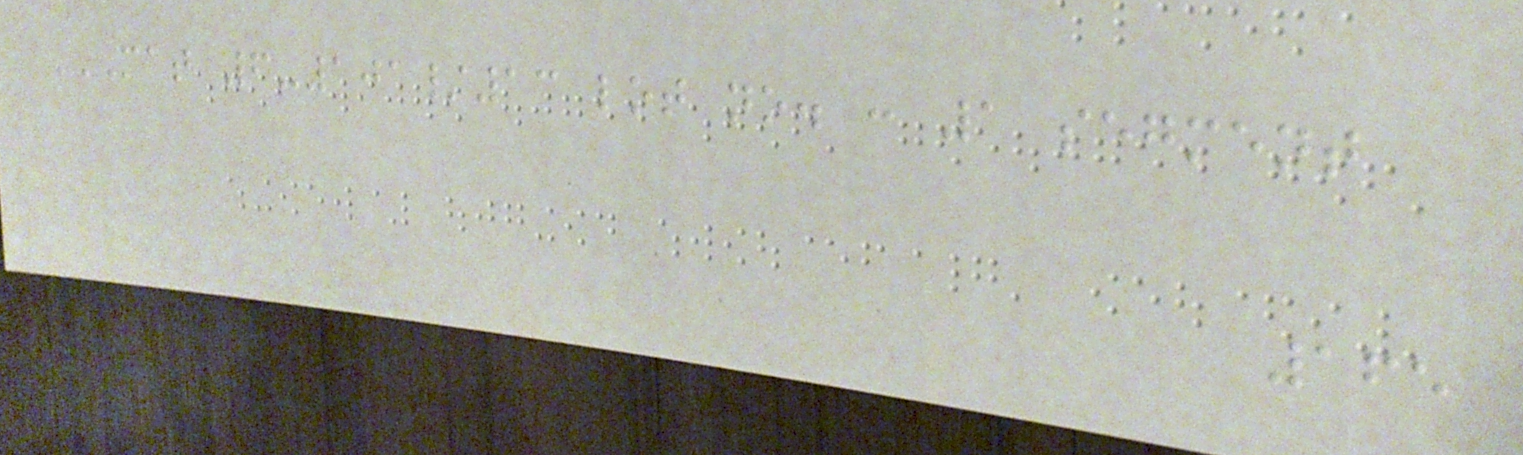MAT 6-101/13 LOT NO. : 1 SEGMENT
165
